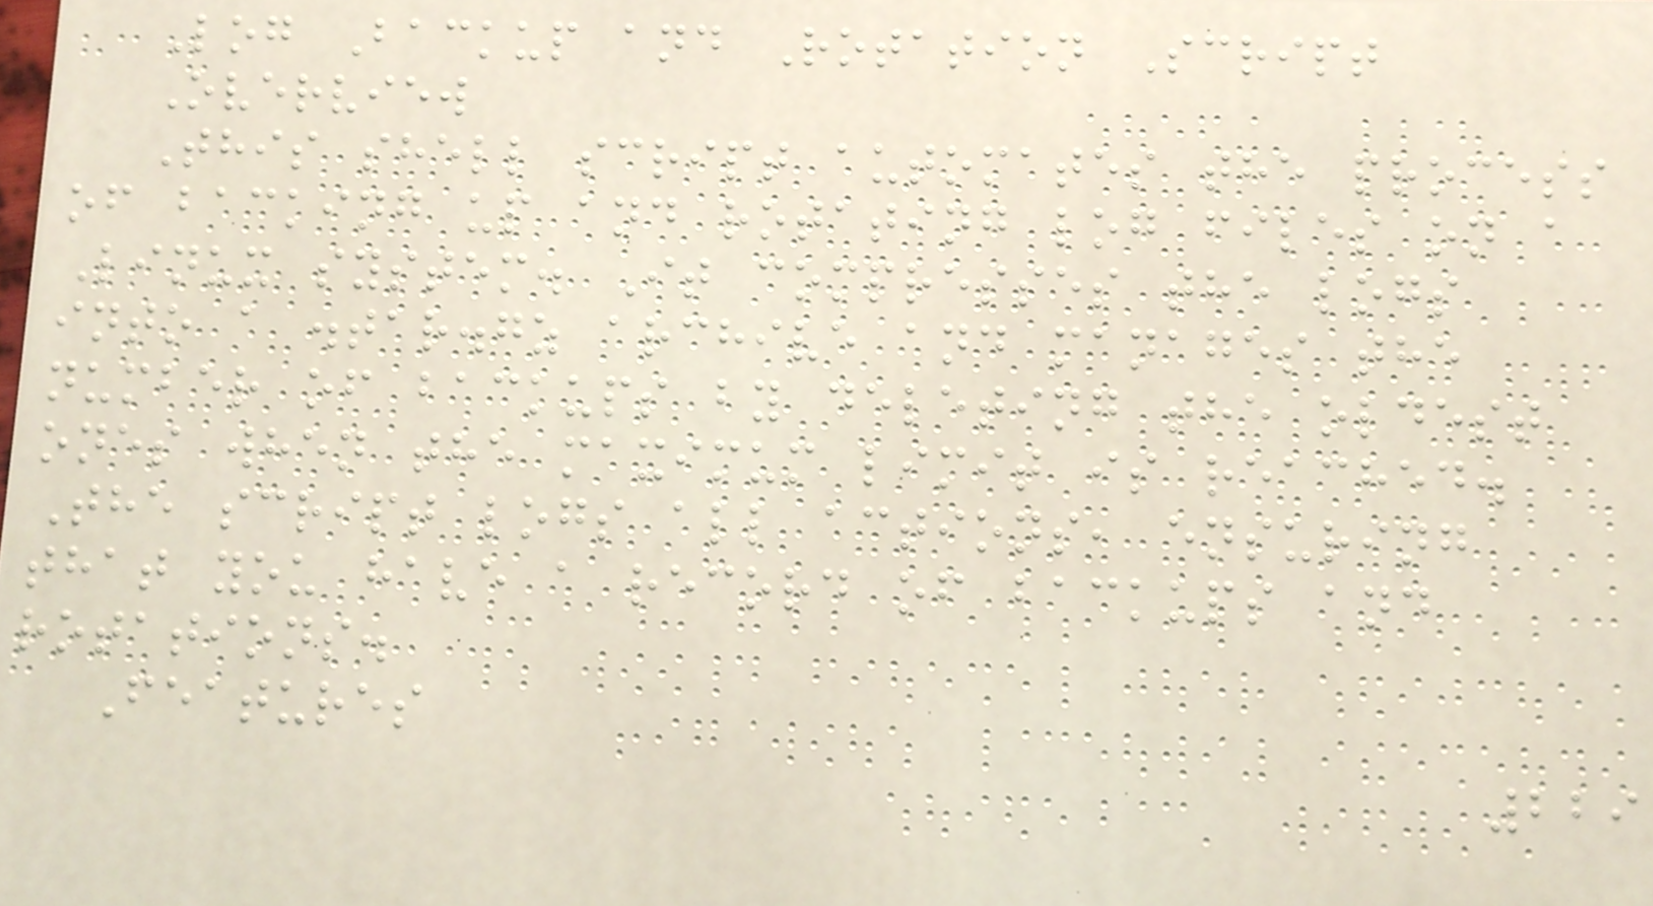Log Backup and Rotation Script
Overview
This shell script automates the process
of backing up and rotating log files on a
Linux system. It compresses the logs
into a .tar.gz archive and manages the
number of backups by deleting the oldest
ones when the maximum limit is reached.
The script logs all actions, ensuring
that you have a record of backups and
rotations.
Features
229
